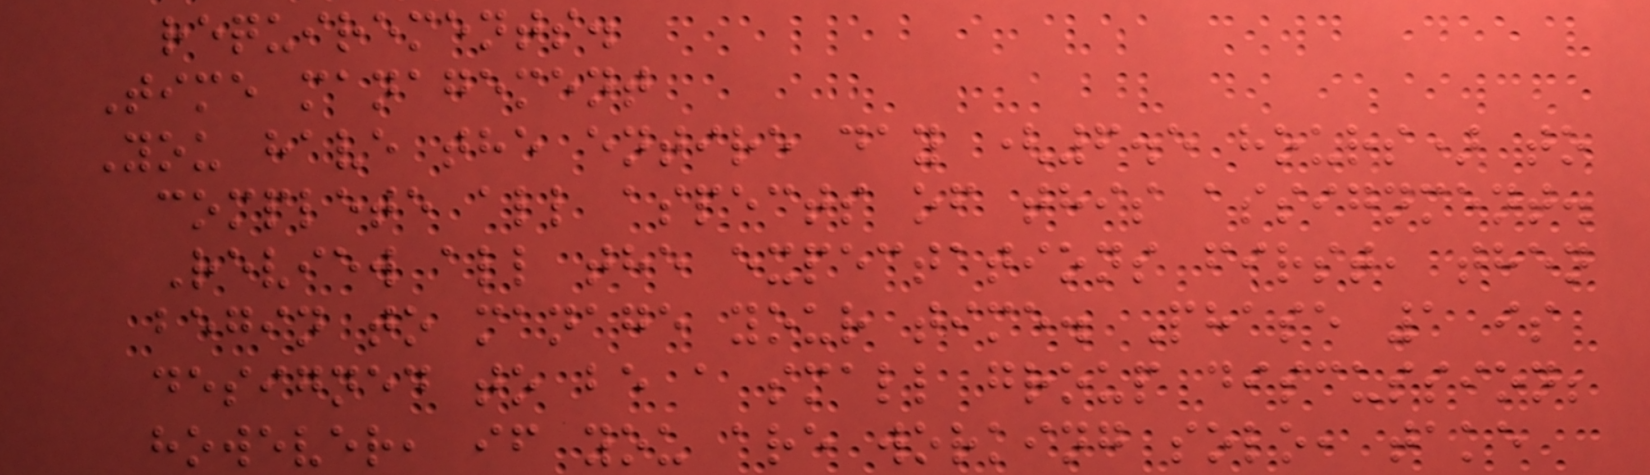requirements.
Time management
You have the entire day (6.5 hours) to
complete all aspects of this assignment.
Review all the expectations first, then
begin to manage your time. Phase 1 is
designed to be a small group discussion;
however, if you are working solo, take
